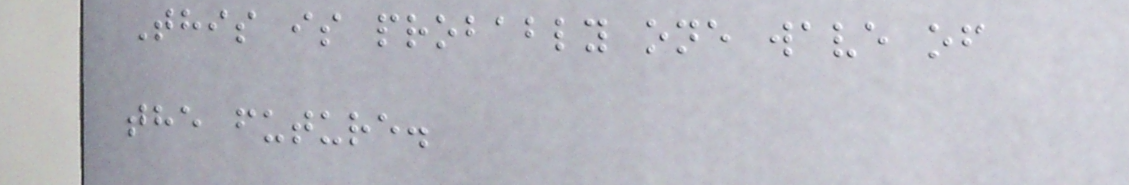This is probably one wave of
the future.
